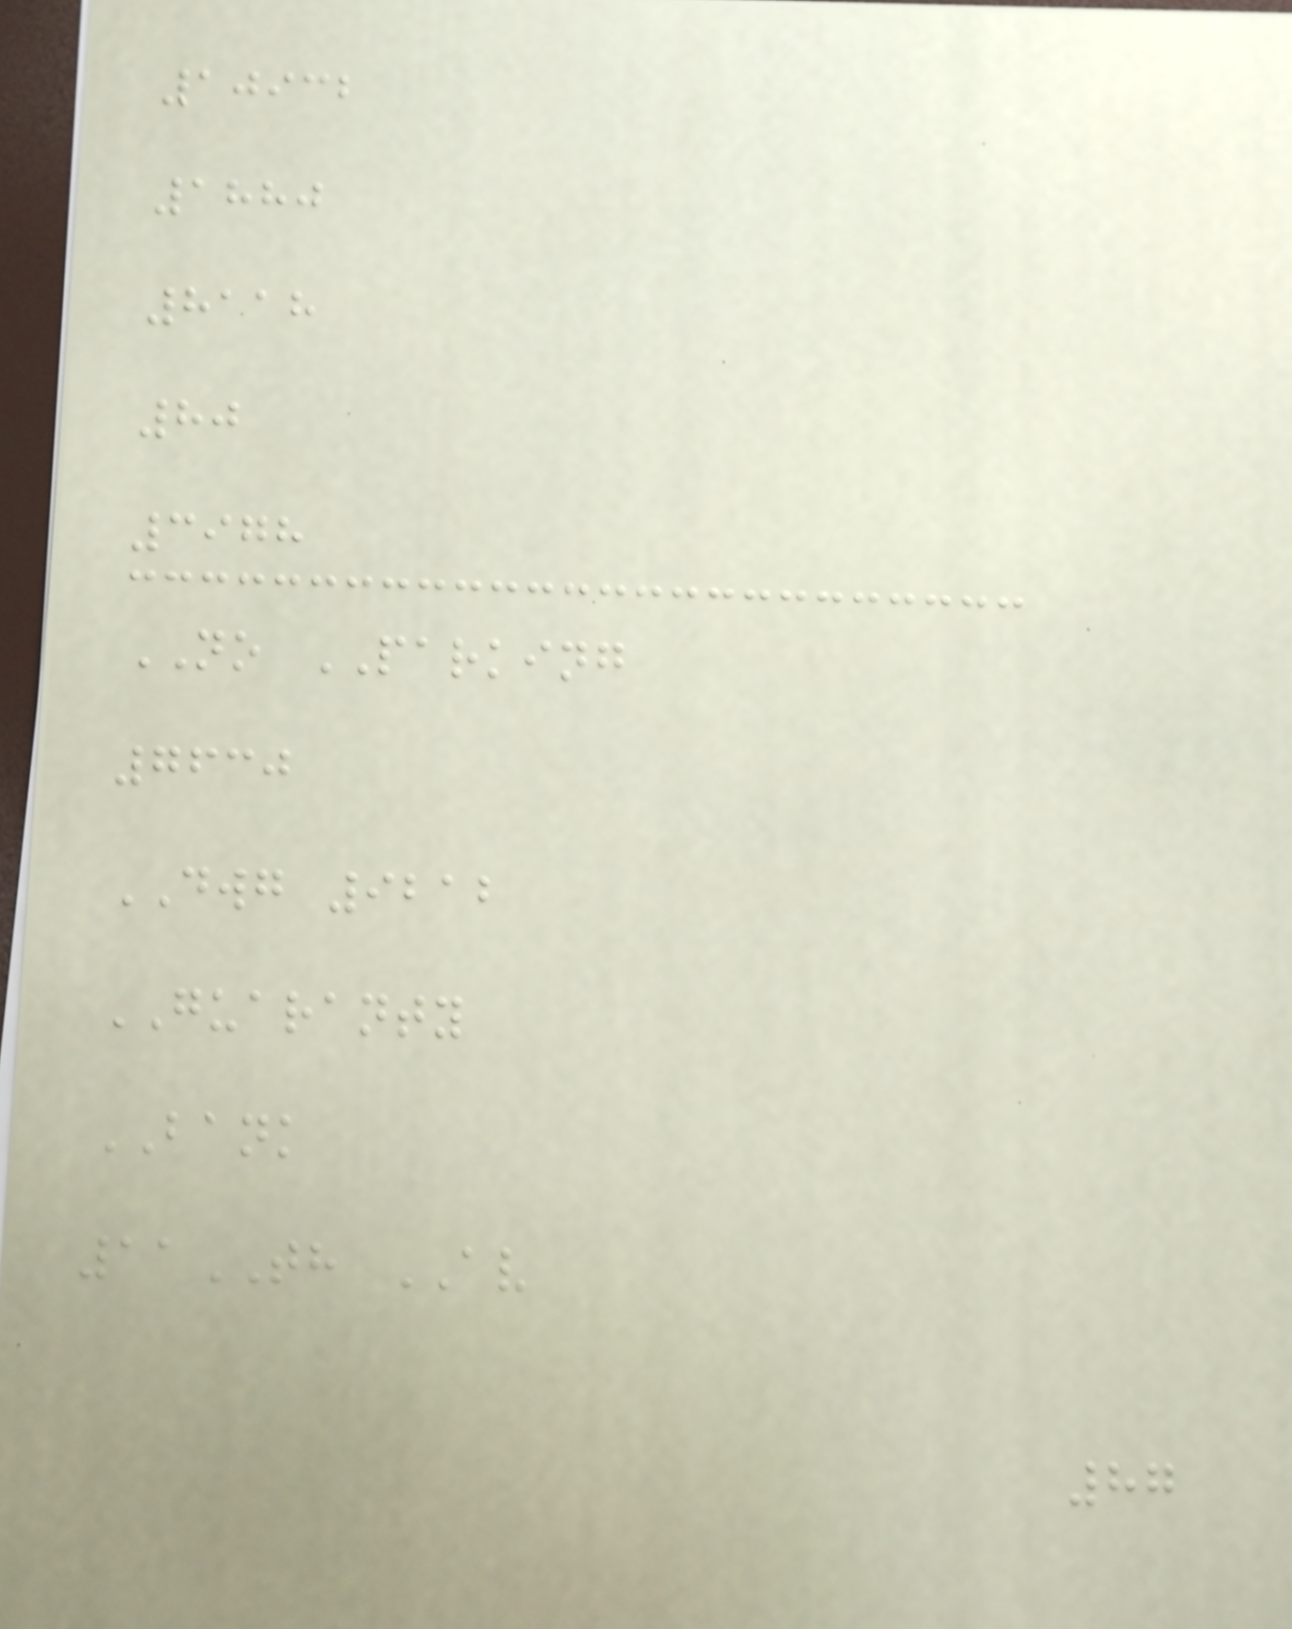10932
1880
8118
80
3978
NO PARKING
7630
DWG 9212
GUARANTY
BANK
11TH AV
87
